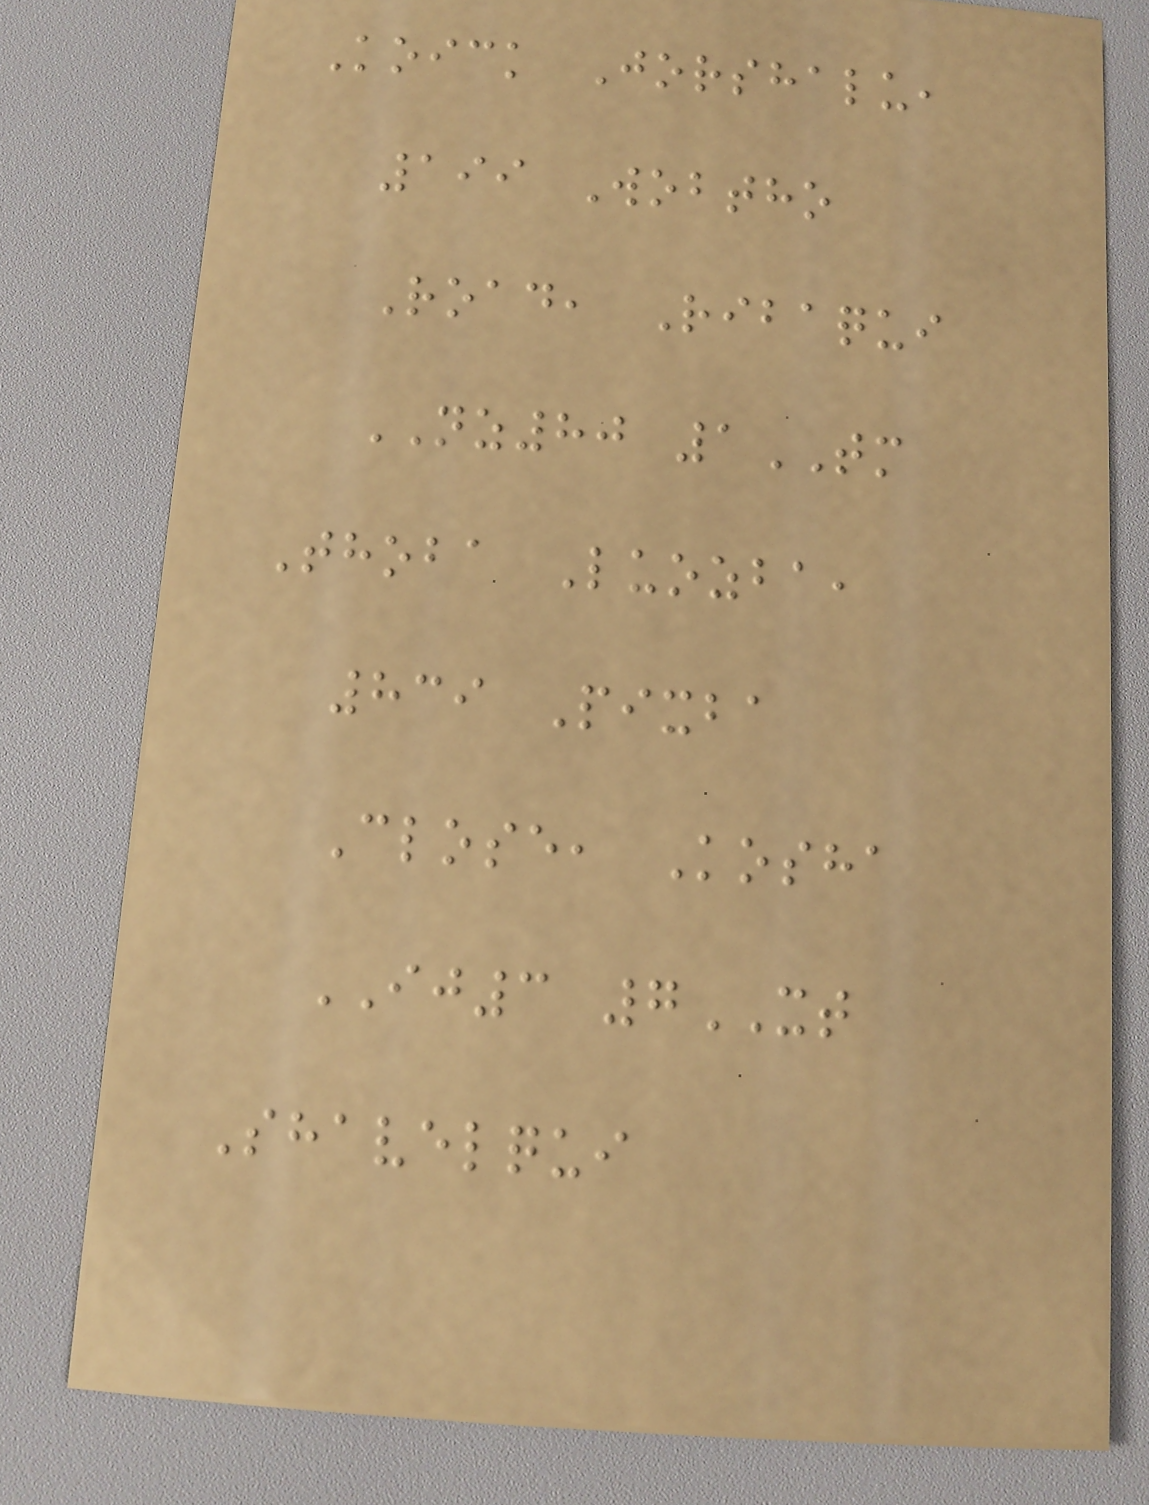Koick Jorshalu,
199 Wobtho
Road, Ribaqui
NZ80 1TM
Thoba Luozba,
839 Pixba
Close, Kosha
IJ3 7XT
Shavelqui
